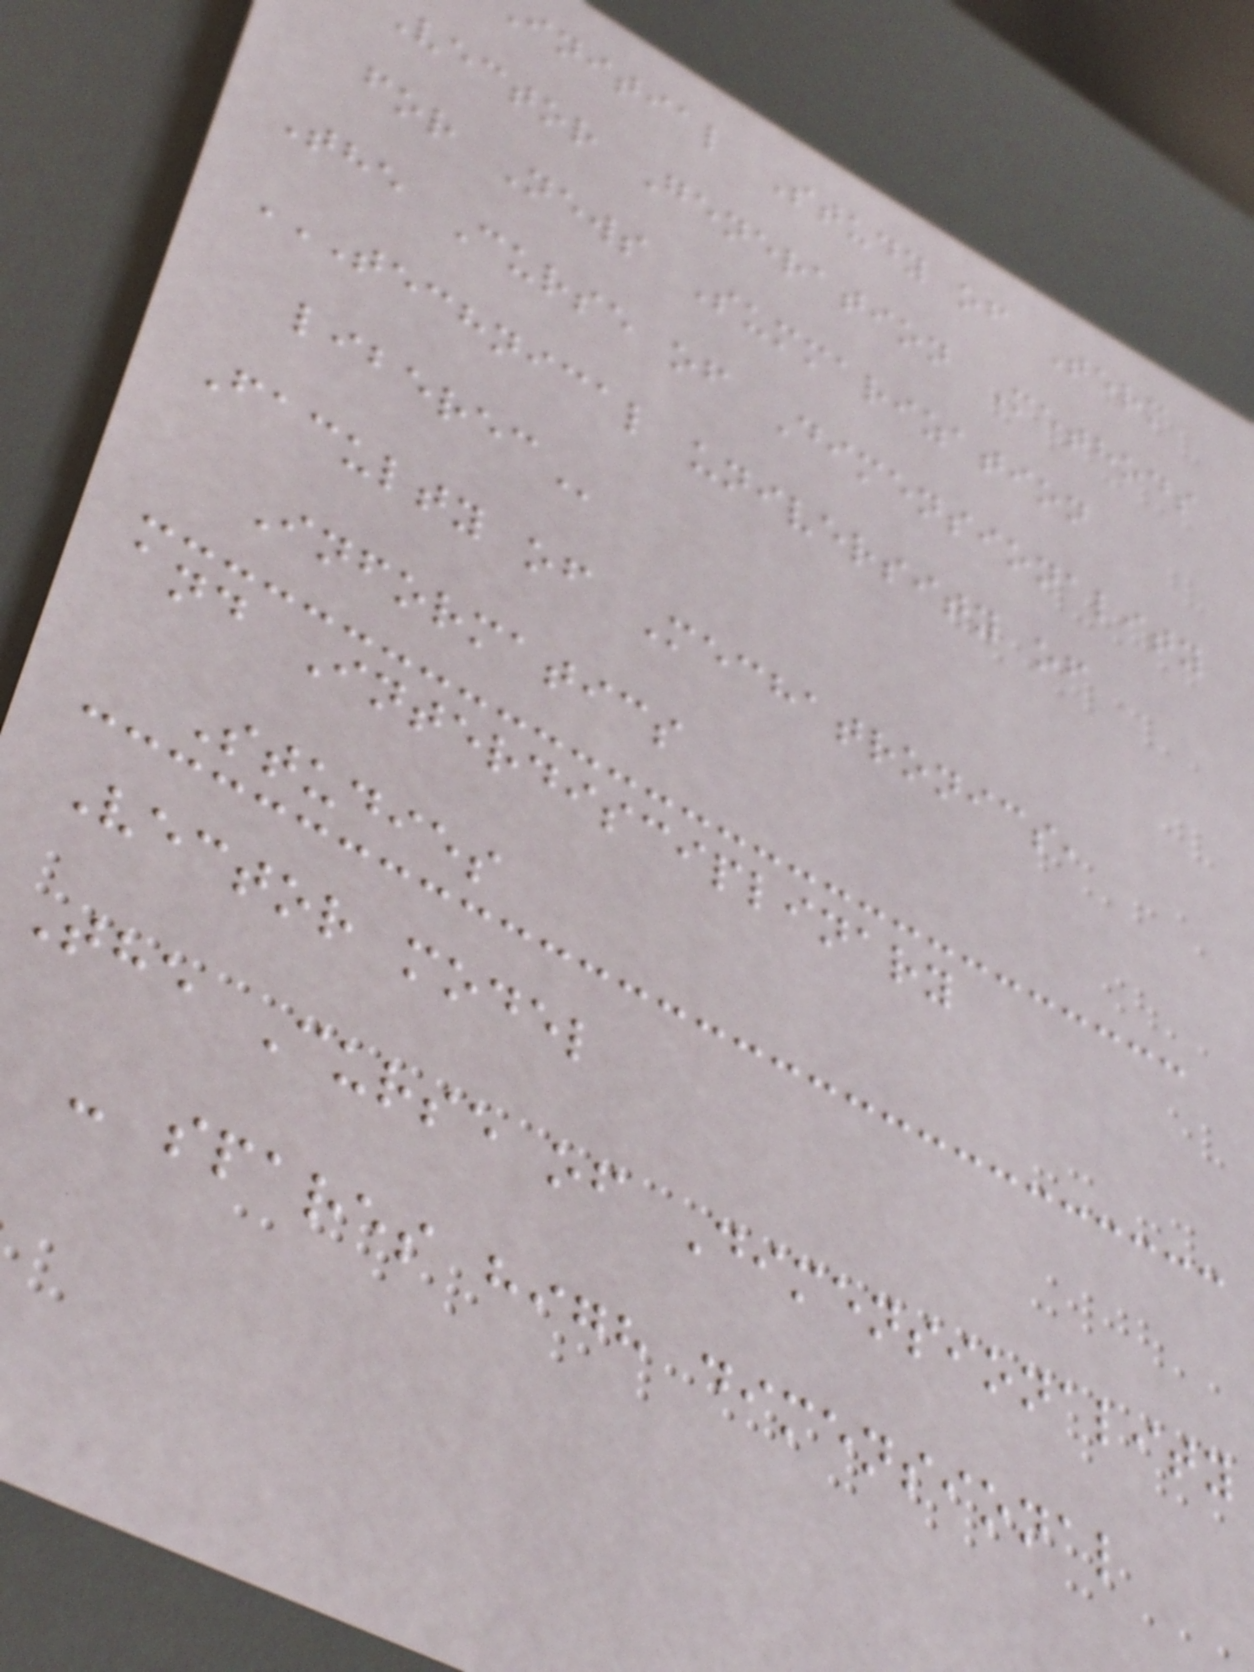initial Study of Term
vector Generation Methods
for News Summarization
The Curse of Dimensionality
TECHNICAL UNIVERSITY OF
Faculty of Mechatronics,
Informatics
and Interdisciplinary
Studies
Vector model
The Curse of Dimensionality
- spares high dimensional
